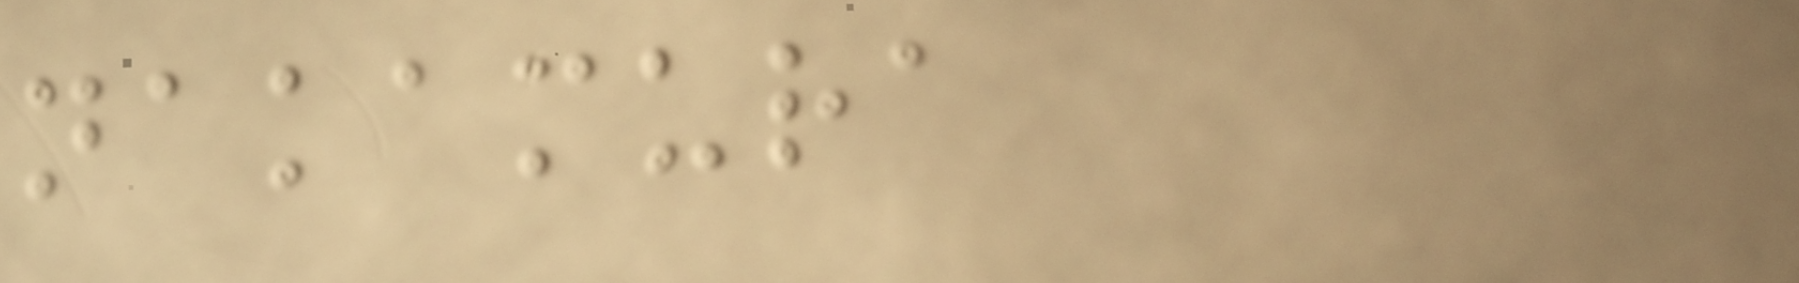nakamura
